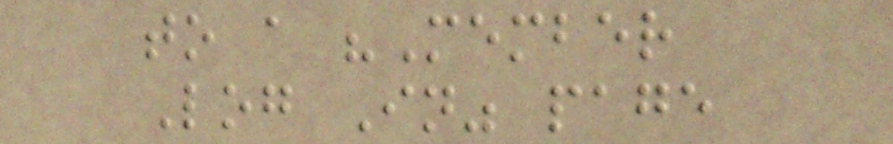to a "Member
Log In" page
